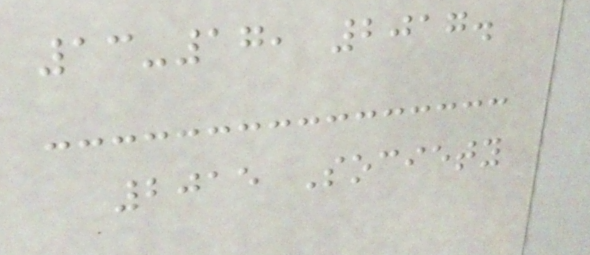13-17, 2017.
2015 Society
